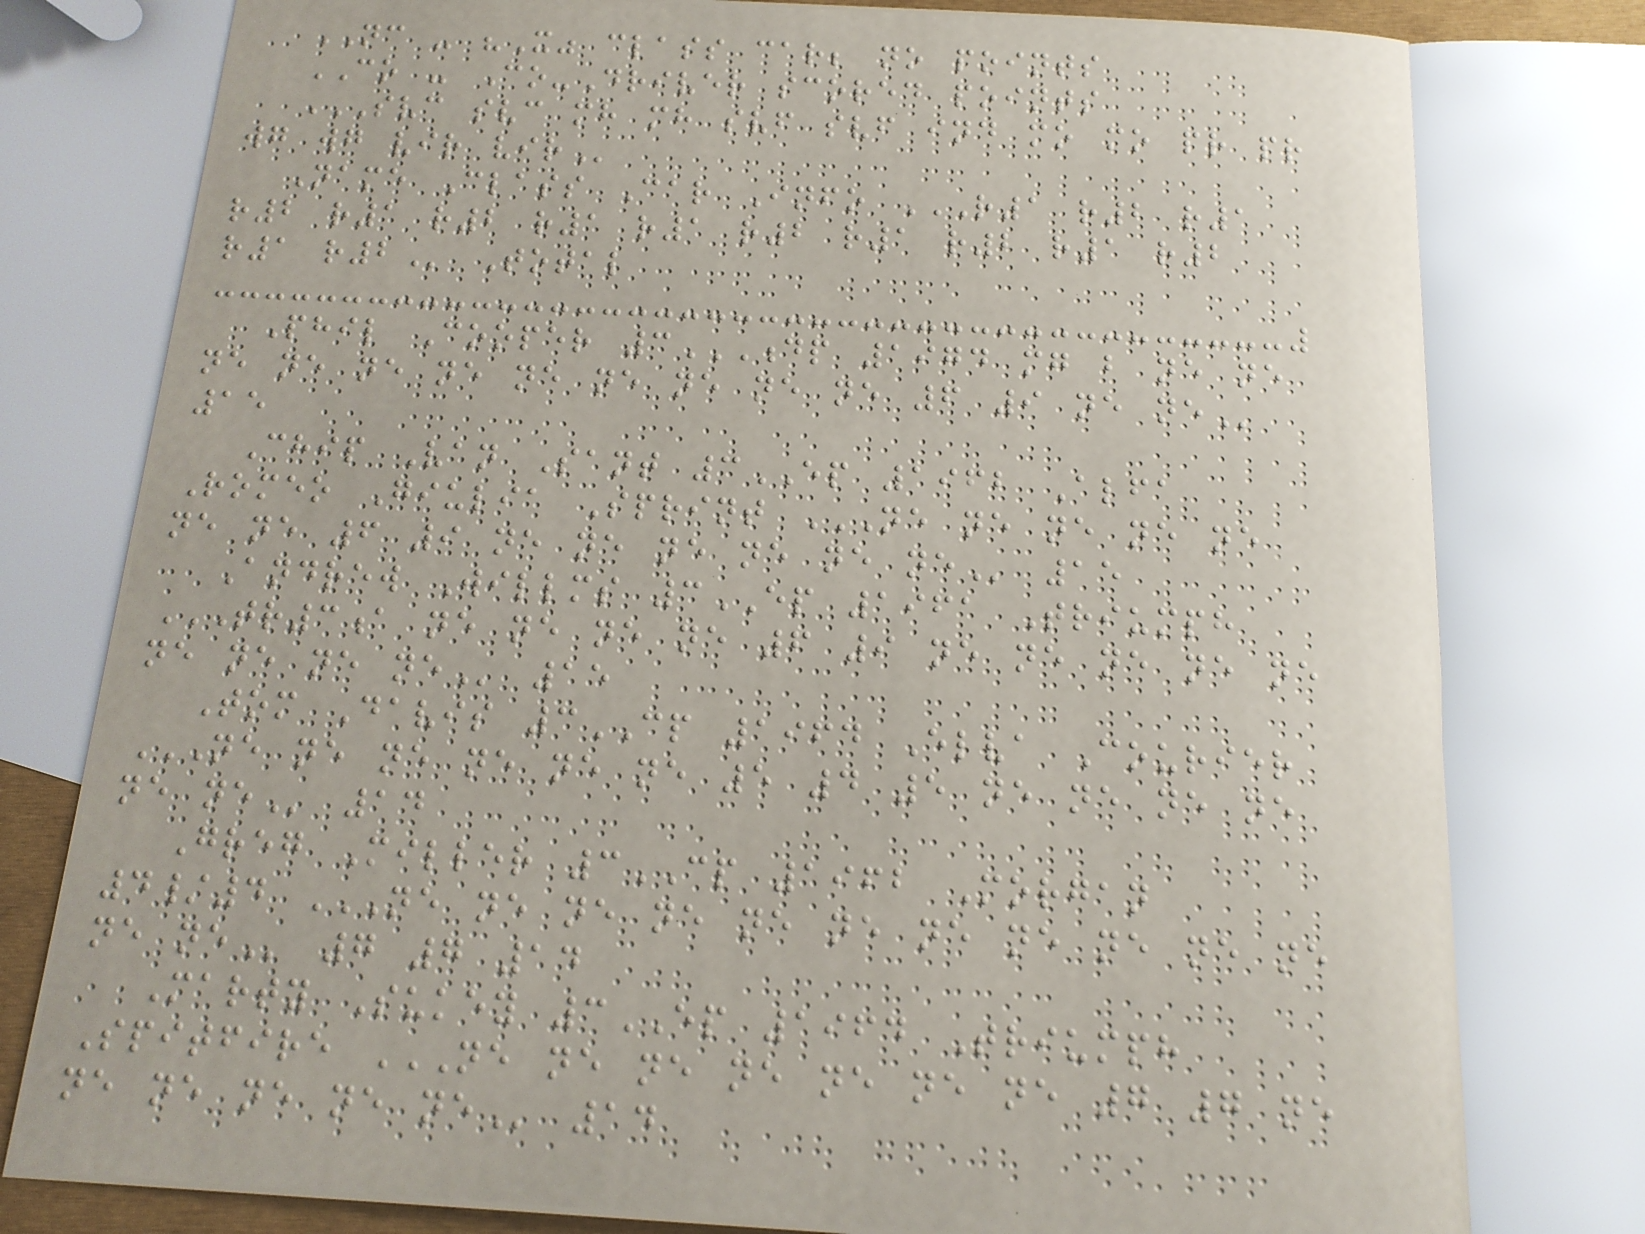NC - "X" class car; no points
CO - Co-Driver scored points
SVC SVC MH MH SVF SVF IND MO MO PR PR
WG WG VIR VIR
Name Class Car Info R1 R2 R1
R2 R1 R2 R1 R1 R2 R1 R2 R1 R2
R1 R2 Total
Phil Cooper 3DP 1974 MG B NE NE
NE NE NE NE NE NE NE NE NE 6 9 NE NE
15
Chip Van Sant 3EP 1962 Alfa
Romeo Giulia Sprint NE NE NE NE NE
NE NE 6 9 NE NE NE NE NE NE 15
Andrew Willms 3EP 1961 Triumph
TR3A NE NE NE NE 6 9 NE NE NE NE NE
NE NE NE NE 15
Tom Davis 3CP 1964 Elva Courier
NE NE NE NE NE NE 5 4 5 NE NE NE NE
NE NE 14
Greg Miller 3CP 1962 Morgan
4/4 NE NE NE NE NE NE NE NE NE NE NE
NE NE 7 7 14
Marty Sukey 3EP 1964 Triumph
Spitfire NE NE NE NE NE NE NE 7 7 NE
NE NE NE NE NE 14
